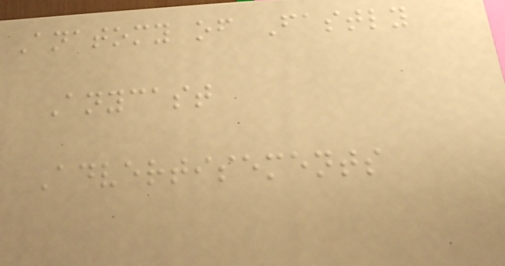Anatomy of Fastly
Anycast
Advertisements
